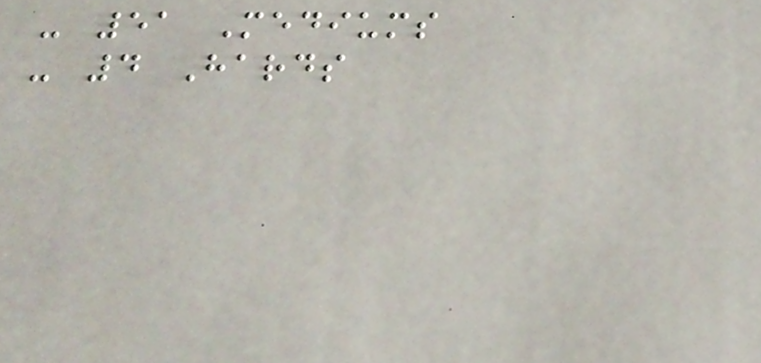- 51 Mediums
- 4 Hards
